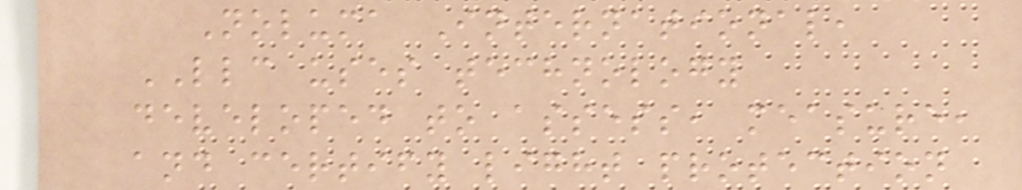Noluma International,
LLC uses technology
developed to assess, measure,
and certify light protection
